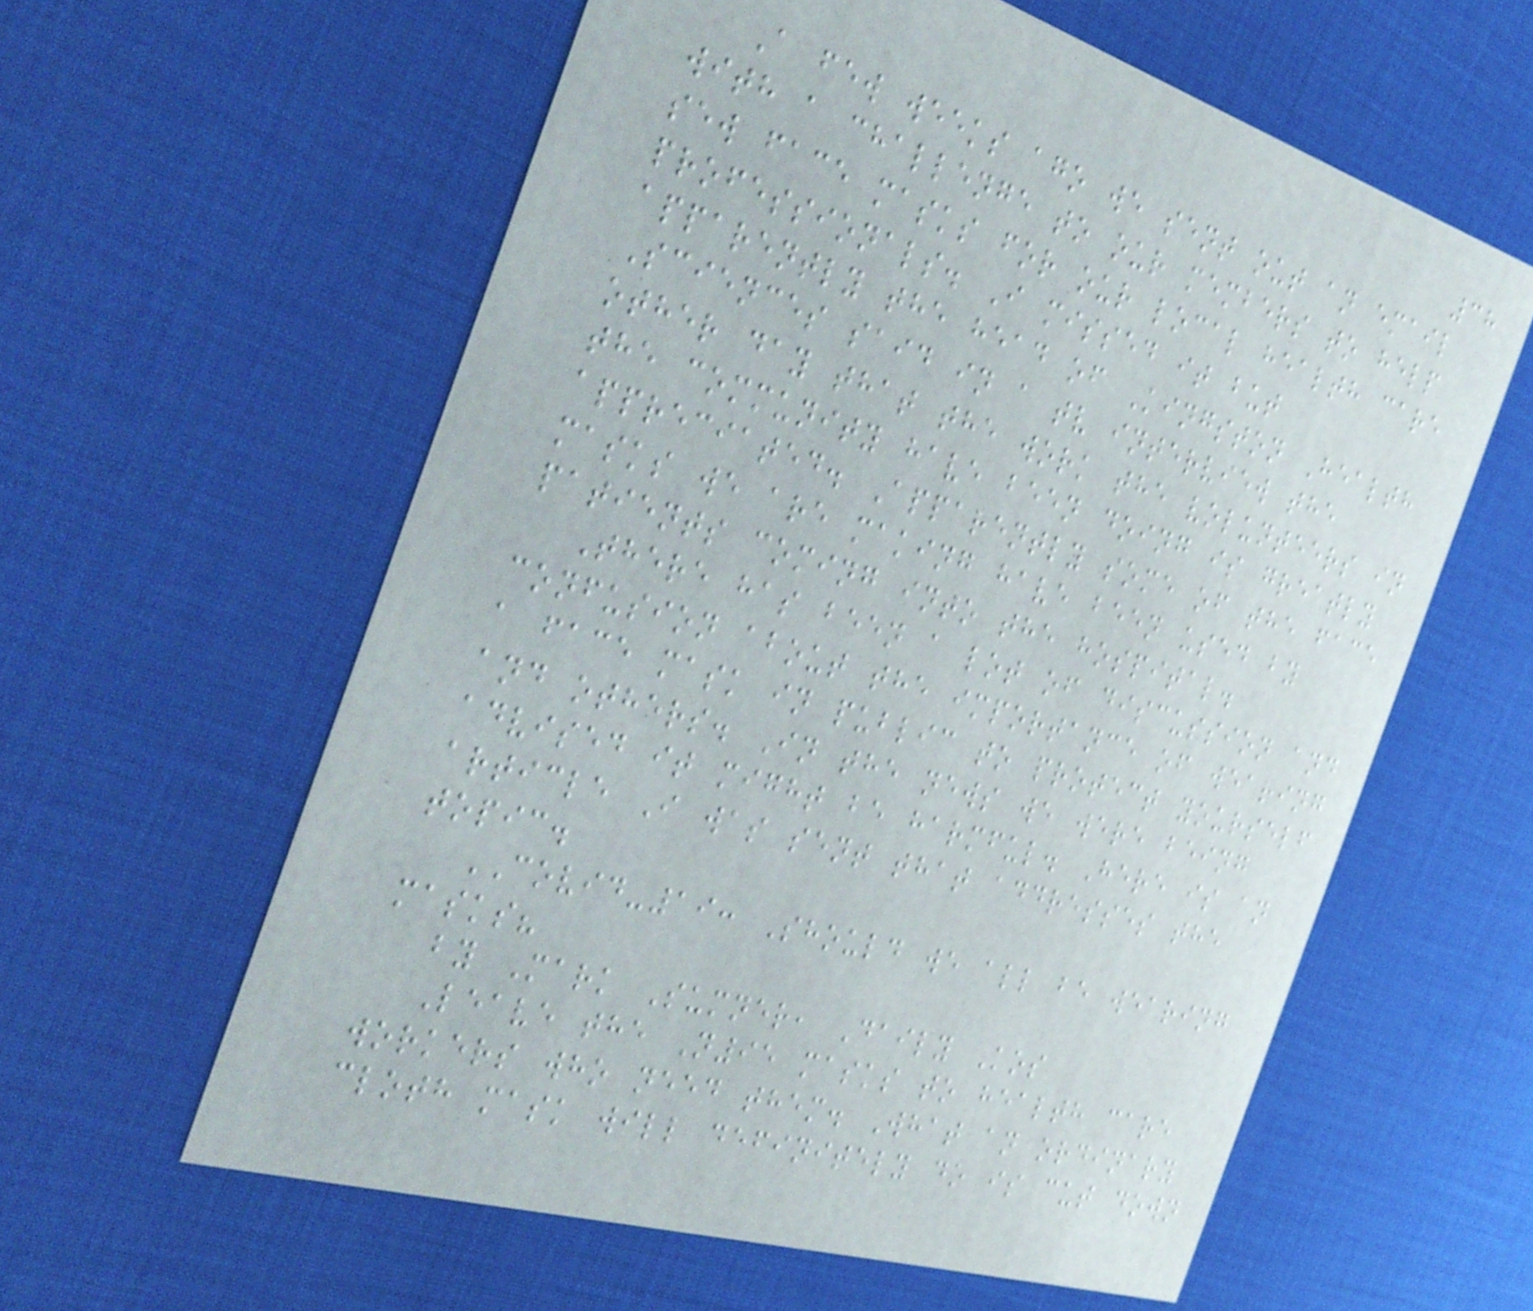38
A few weeks ago we sent out an email
with a challenge to our members to help
sew face masks for our local health care
professionals. I missed it but
apparently the head of Kingston Health
Sciences said in a tv interview the
other day that the work the volunteers in
the community have been doing is greatly
appreciated. Apparently some of the face
masks we are making have been used by
patients coming into the hospital.
There has been a lot of discussion and
confusion about the importance of wearing
a face mask in public to protect yourself
and others. In the news we were being
advised it might be harmful. Here is an
article I was sent that addresses the
topic.
COVID-19: Should we all be wearing
masks?
by Mark Sumner, Daily Kos
Leave the N95 masks to health care
workers who need them. What an ordinary
cloth mask will definitely do is cut down
